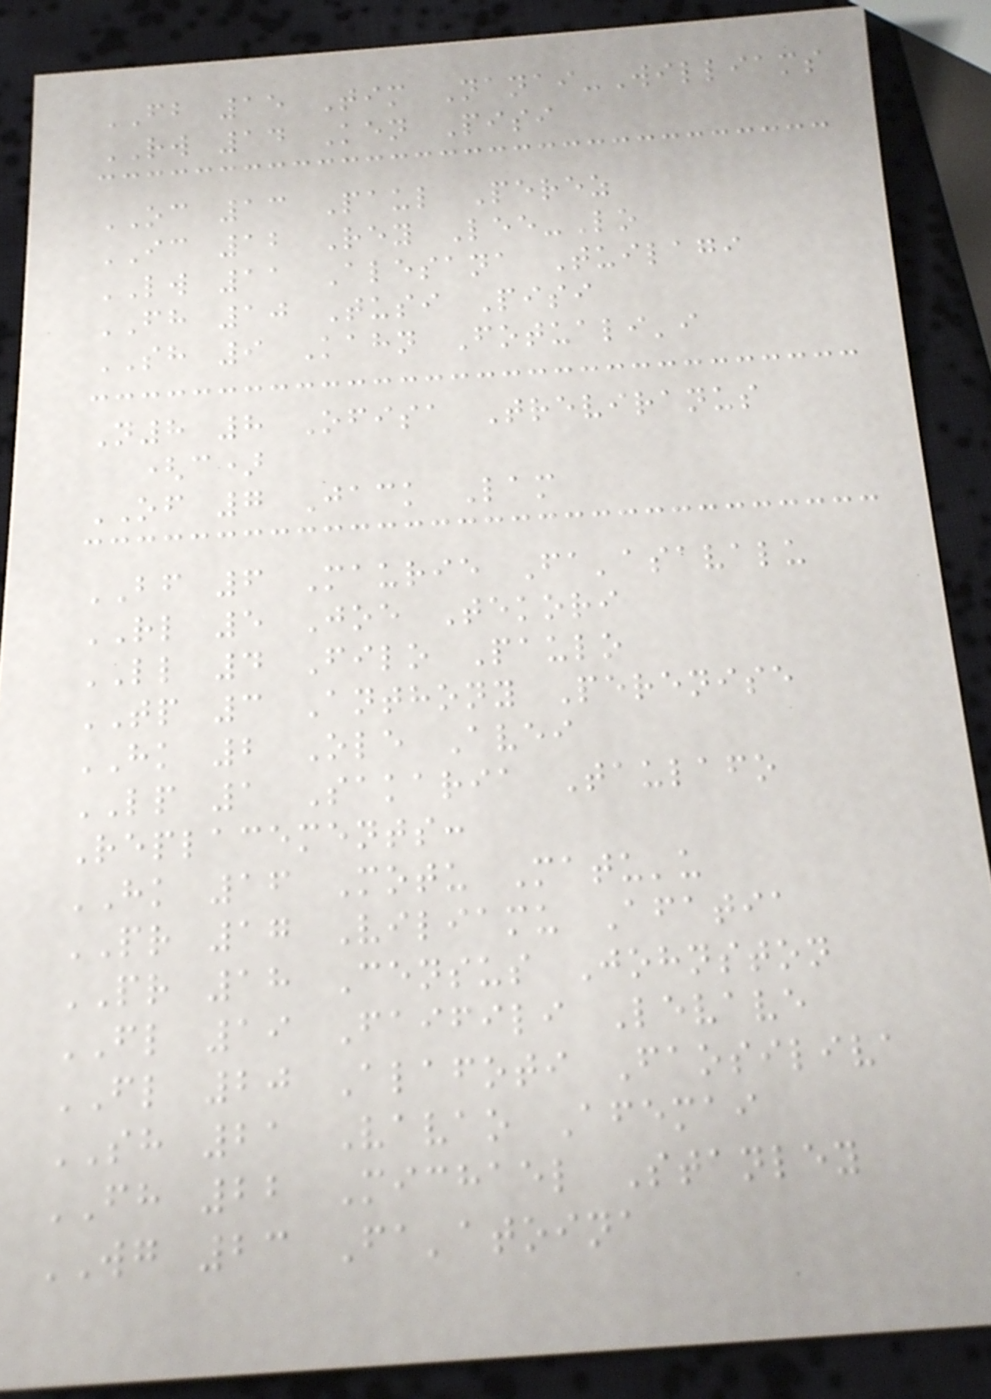FB 15 Tim Nanai-Williams
RW 14 Ken Pisi
OC 13 Paul Perez
IC 12 Rey Lee-Lo
LW 11 Alesana Tuilagi
FH 10 Tusi Pisi
SH 9 Kahn Fotuali'i
N8 8 Ofisa Treviranus
(c)
OF 7 Jack Lam
BF 6 Maurie Fa'asavalu
RL 5 Joe Tekori
LL 4 Filo Paulo
TP 3 Anthony Perenise
HK 2 Ole Avei
LP 1 Sakaria Taulafo
Replacements:
HK 16 Motu Matu'u
PR 17 Viliamu Afatia
PR 18 Census Johnston
FL 19 Faifili Levave
FL 20 Alafoti Faosiliva
SH 21 Vavao Afemai
FH 22 Michael Stanley
WG 23 Fa'atoina
